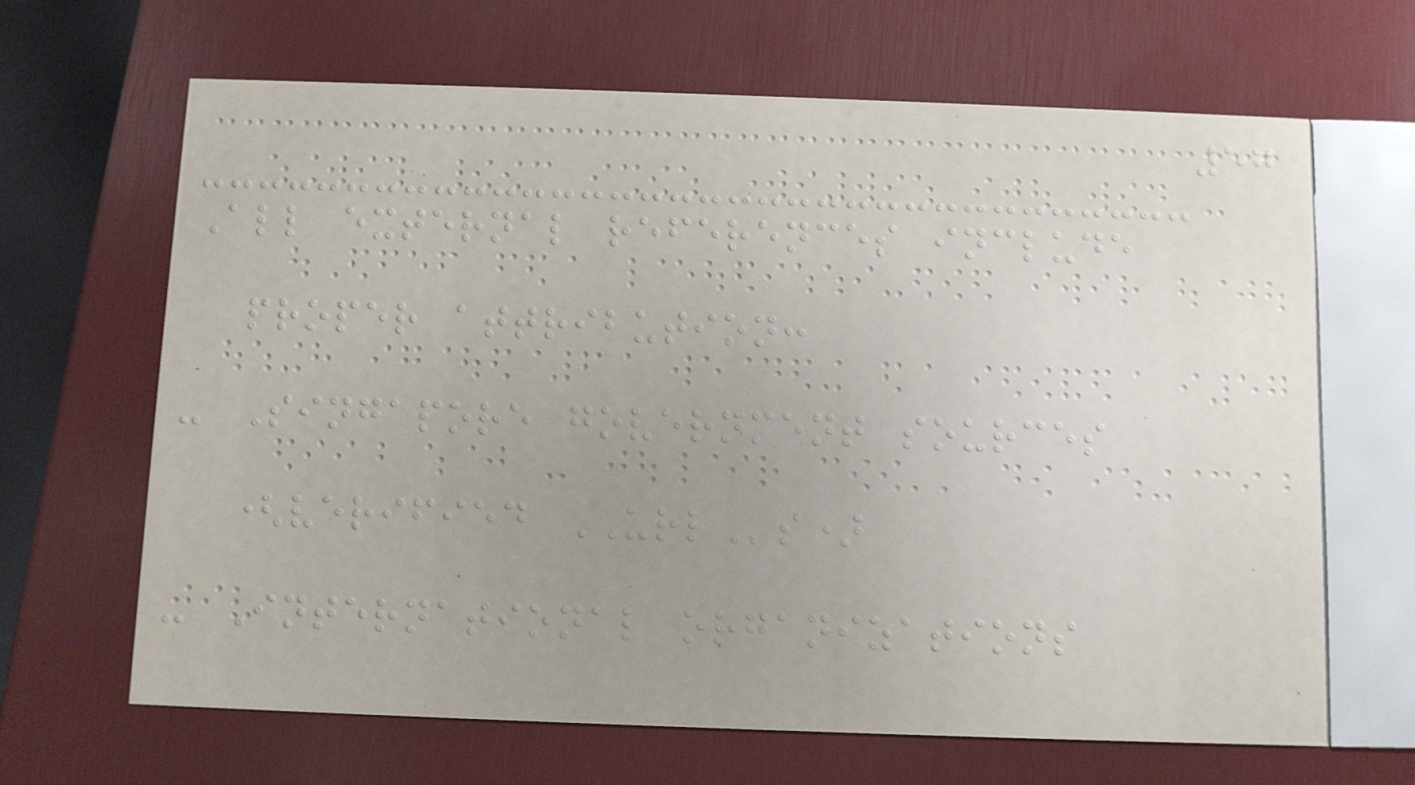57
All external references include
proper attribution:
- Singapore government sources
(verified URLs)
- International organizations
